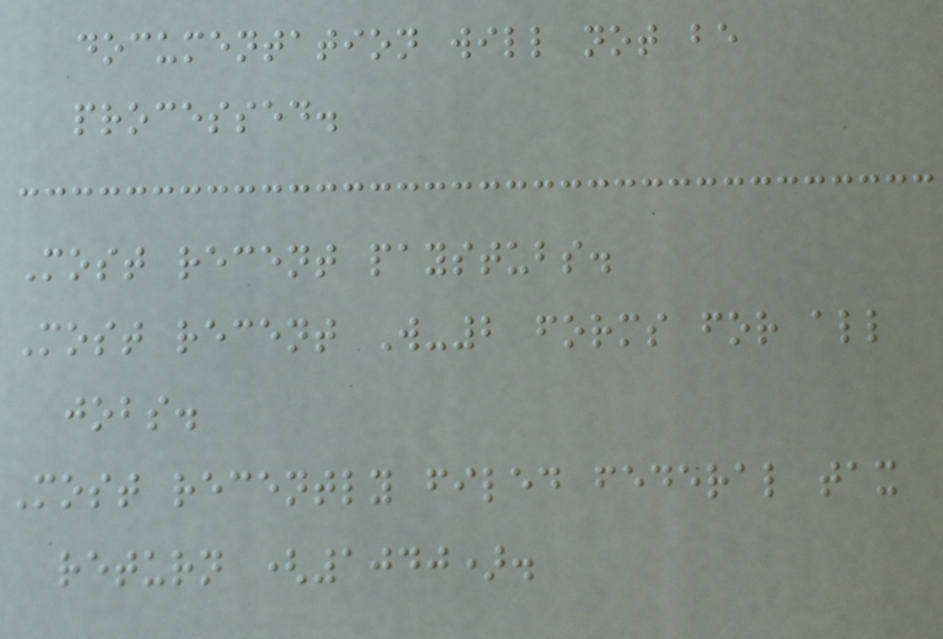documentation will not be
processed.
Most recent paystubs.
Most recent W-2 forms for all
jobs.
Most recently filed federal tax
return (1040).
